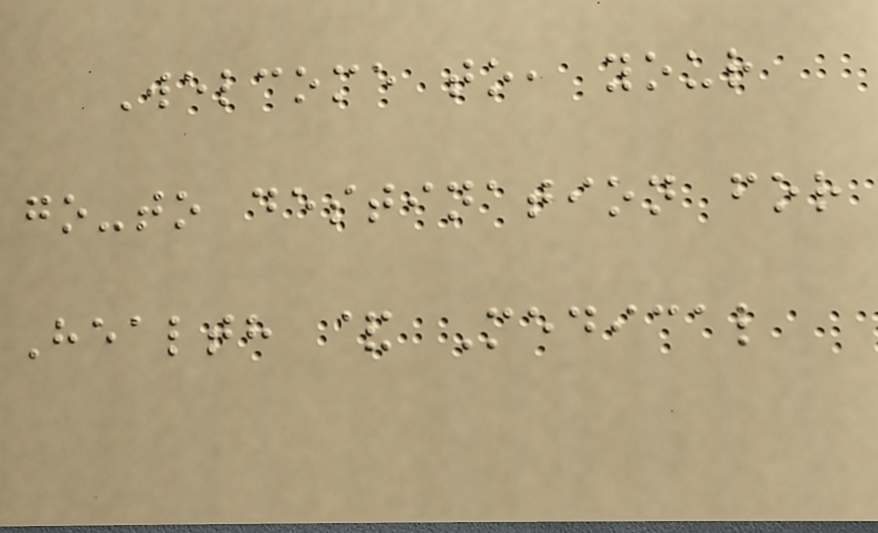Welcome to, your
go-to destination for
Health & Medical
